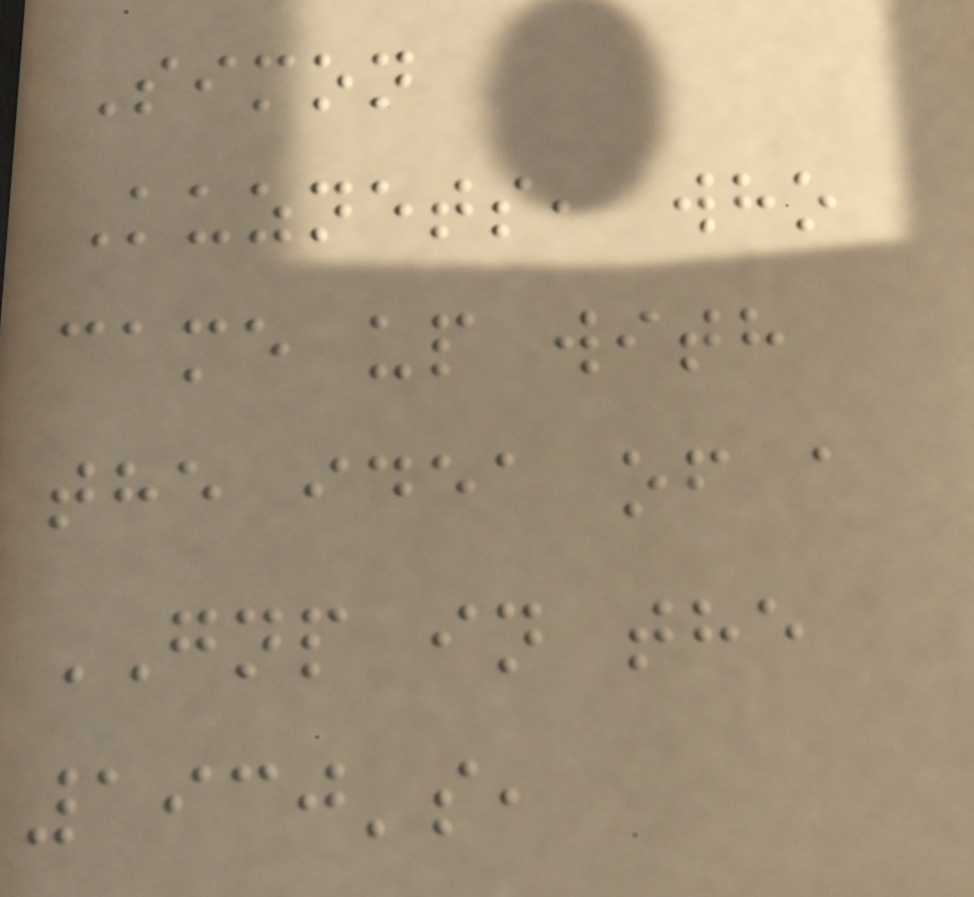Simon
Kuznets, who
came up with
the idea of a
GNP in the
1930's,
